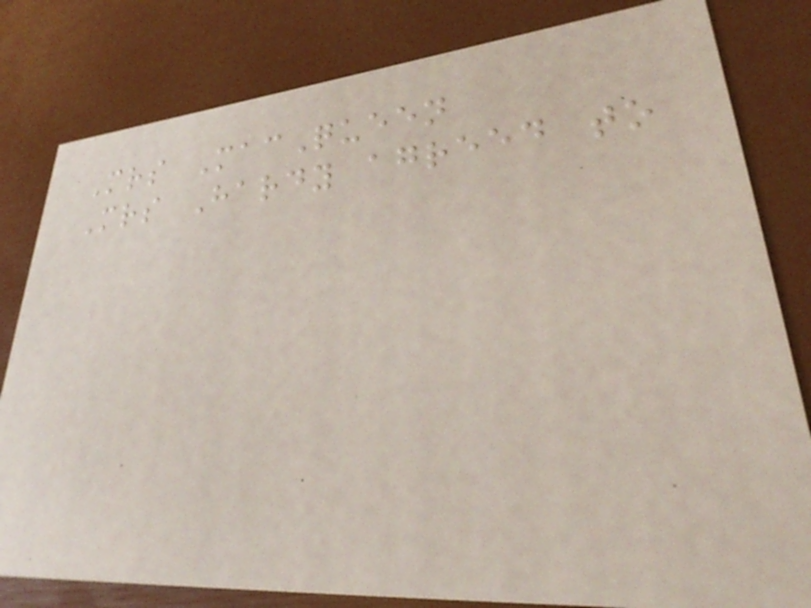Mrs MacQueen
Mrs Hardy agreed to
